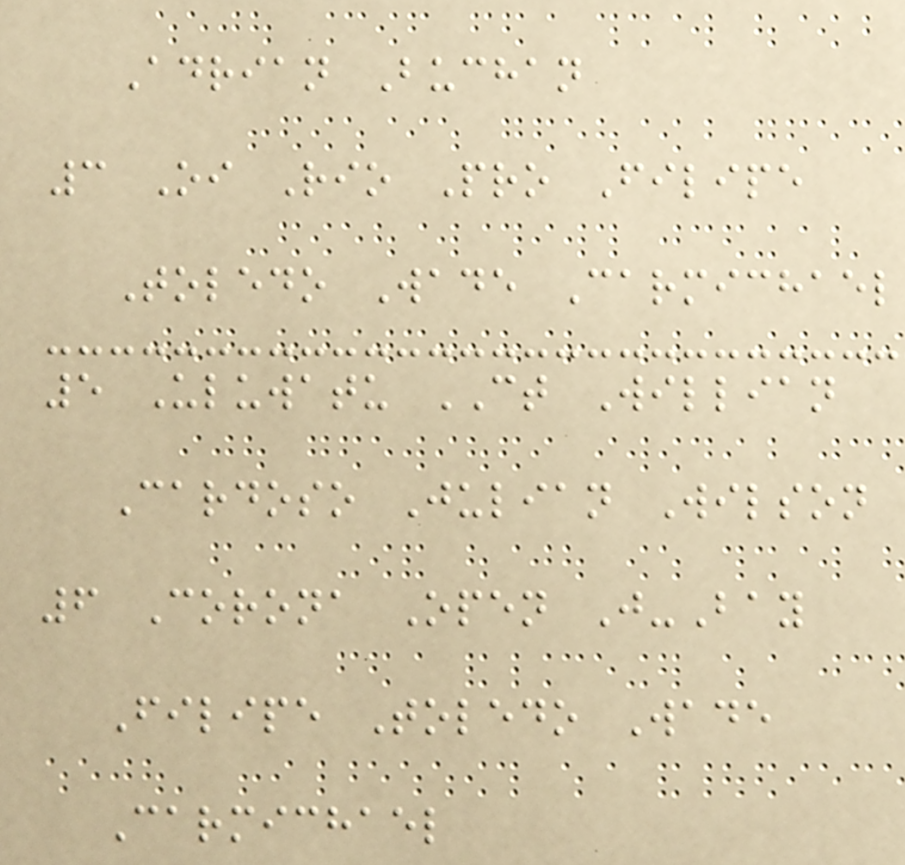Adrian Buchan
3 Oi Rio Pro Filipe
Toledo Wade Carmichael
5 Uluwatu CT Willian
Cardoso Julian Wilson
6 Corona Open J-Bay
Filipe Toledo Wade
Carmichael
